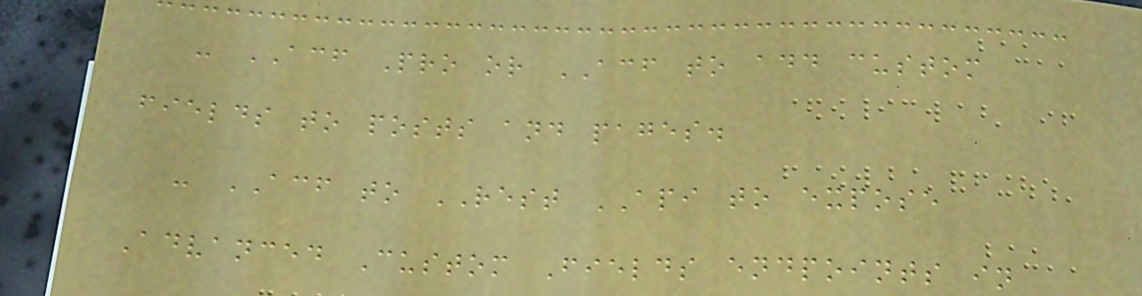- ACF Pro or ACF to add custom
fields to posts and pages.
- ACF to REST API to expose
Advanced Custom Fields endpoints in
